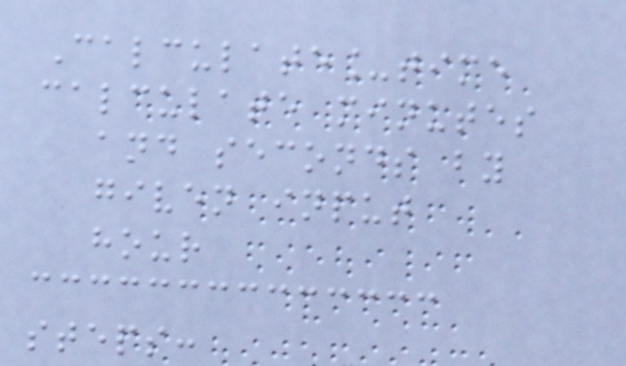Calculate_time
calculate minutes
and seconds by
given input
hour
steps:
